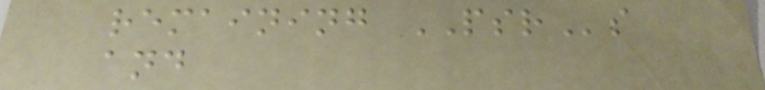remaining PSRs
and
